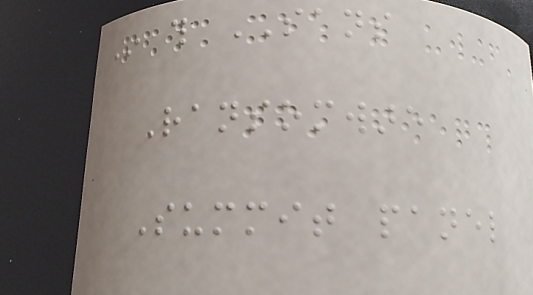In this SANS
Ransomware
Summit panel
